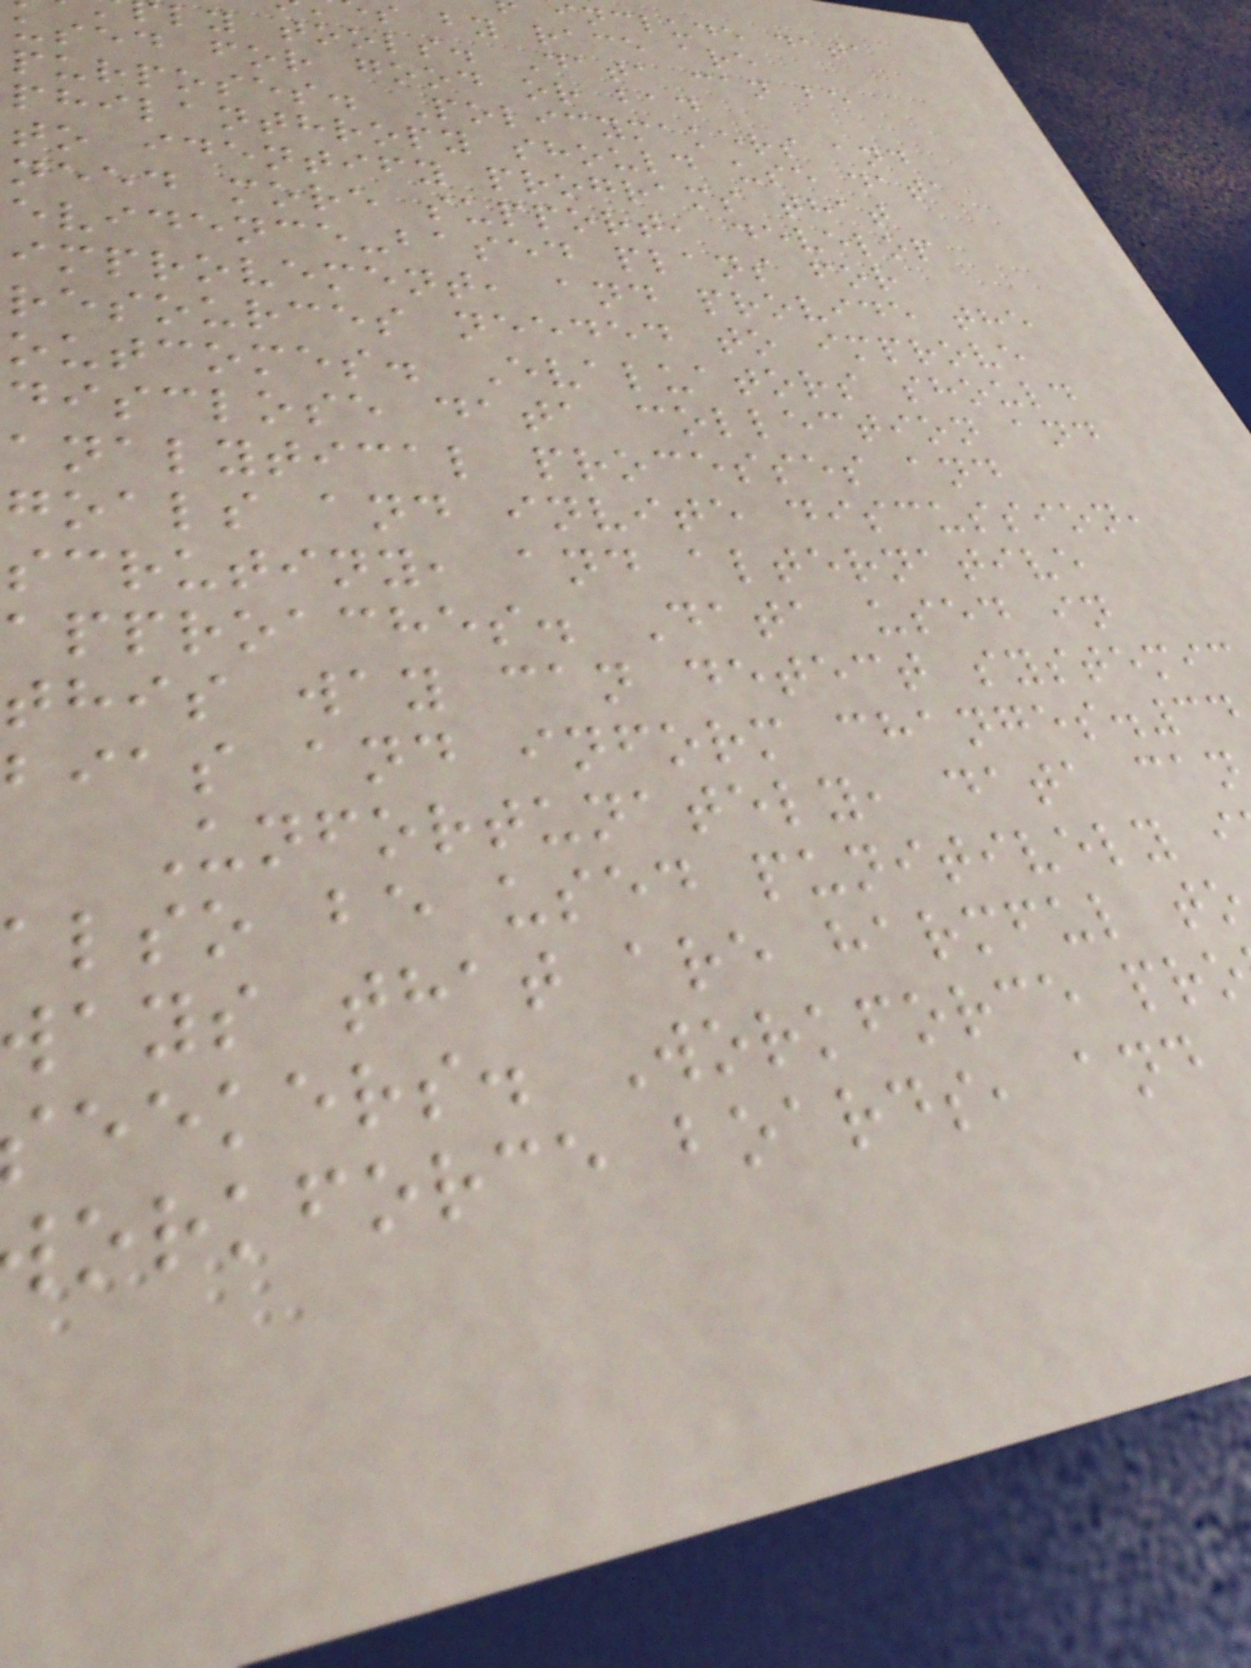nclude data
s by race are
ly tools. Data can be
used for good or bad
purposes. Policymakers and
philanthropy should use data
to identify programs that
need more support, develop
evidence-based plans for
improvement, and provide the
resources needed to improve
outcomes. Evaluators should
disclose data collection and
analytical processes and
goals and invite discussion,
scrutiny, and alternative
approaches. Data used in
this way can detect systemic
bias and inform changes.34
Unfortunately, data can
also be used punitively i
ays that are harmful to
eekers. Workforce pr
orkforce boards, and
